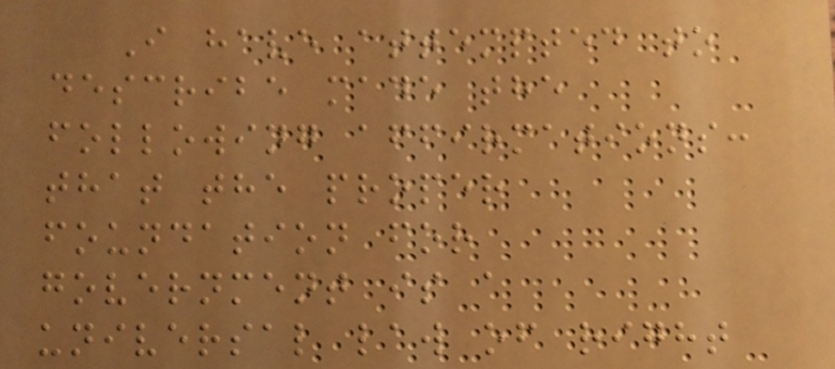I have attempted to
describe made the
following affirmations:
that the proper
foundation for
government is a
universal law of right
